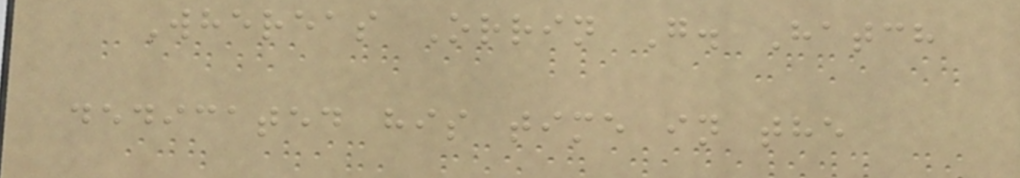Whereas Orrin G. Hatch
dedicated his time in the
